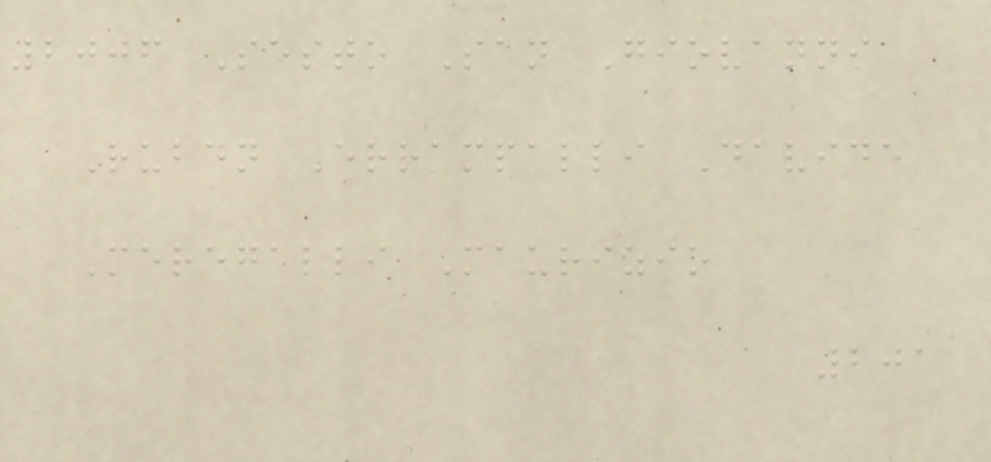2006 Sesto San Giovanni
Ruben Errampalli Davide
Meregalli Maurizio
201
